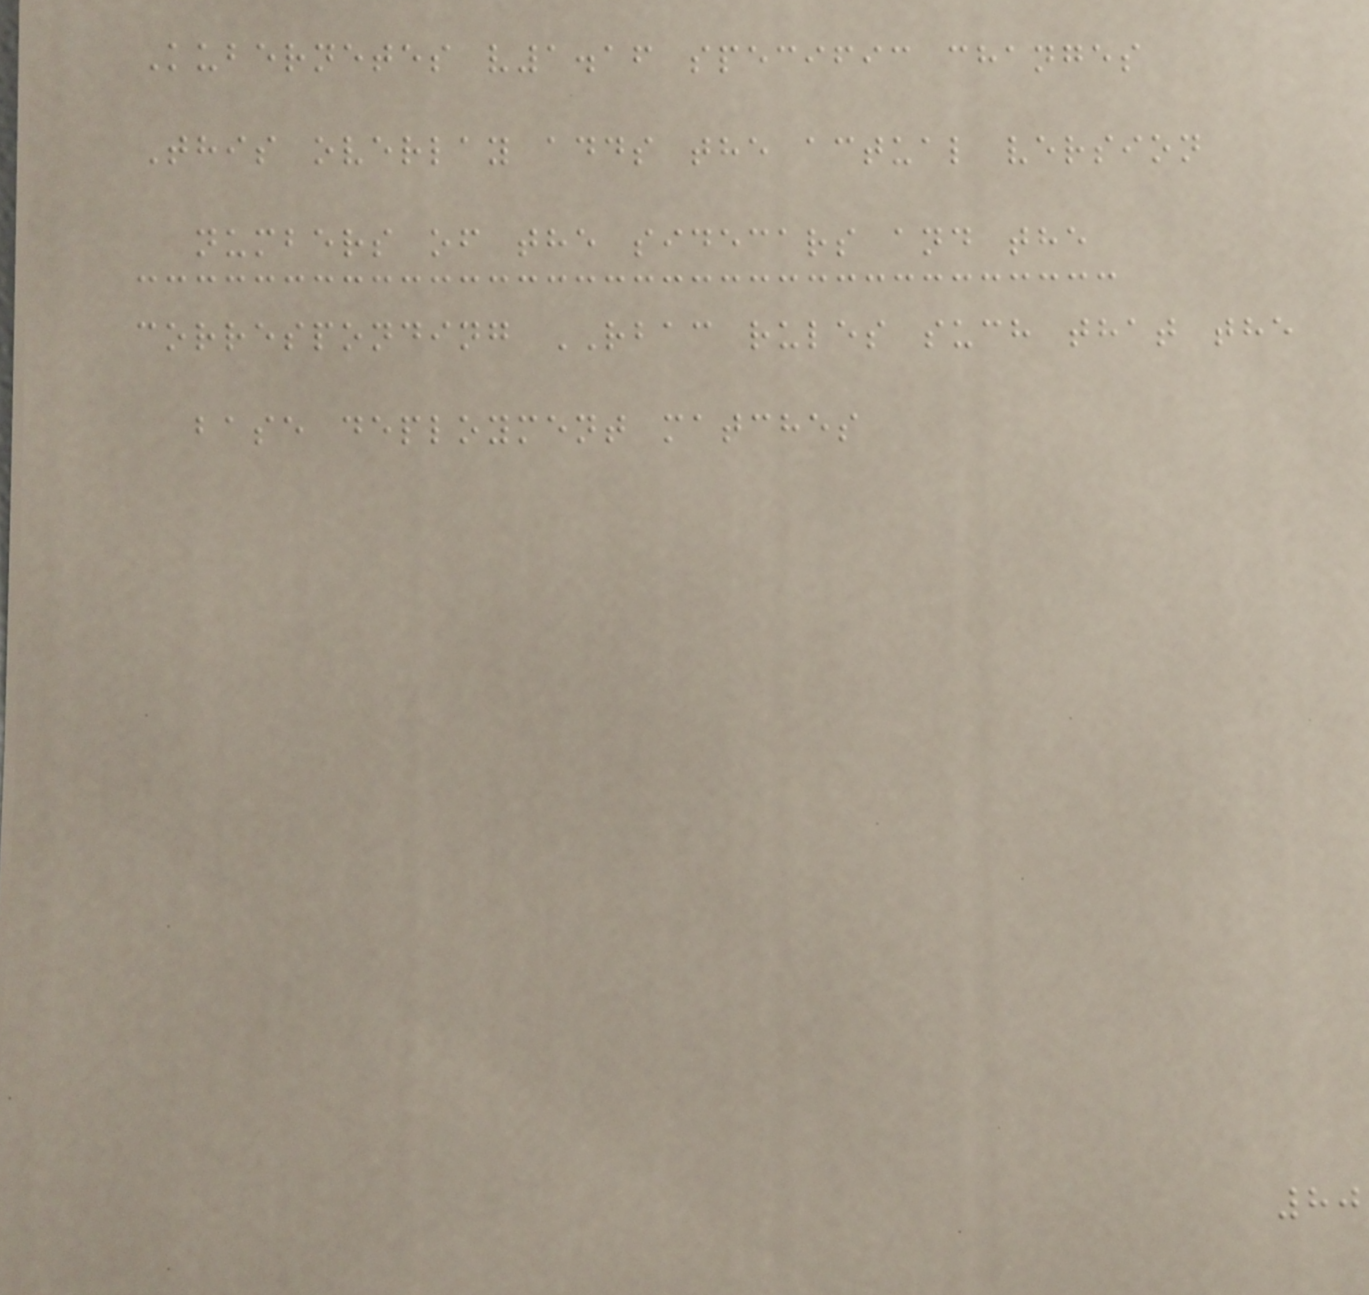Kubernetes v1.16 specific changes
This overlay adds the actual version
numbers of the sidecars and the
corresponding RBAC rules such that the
base deployment matches
80
